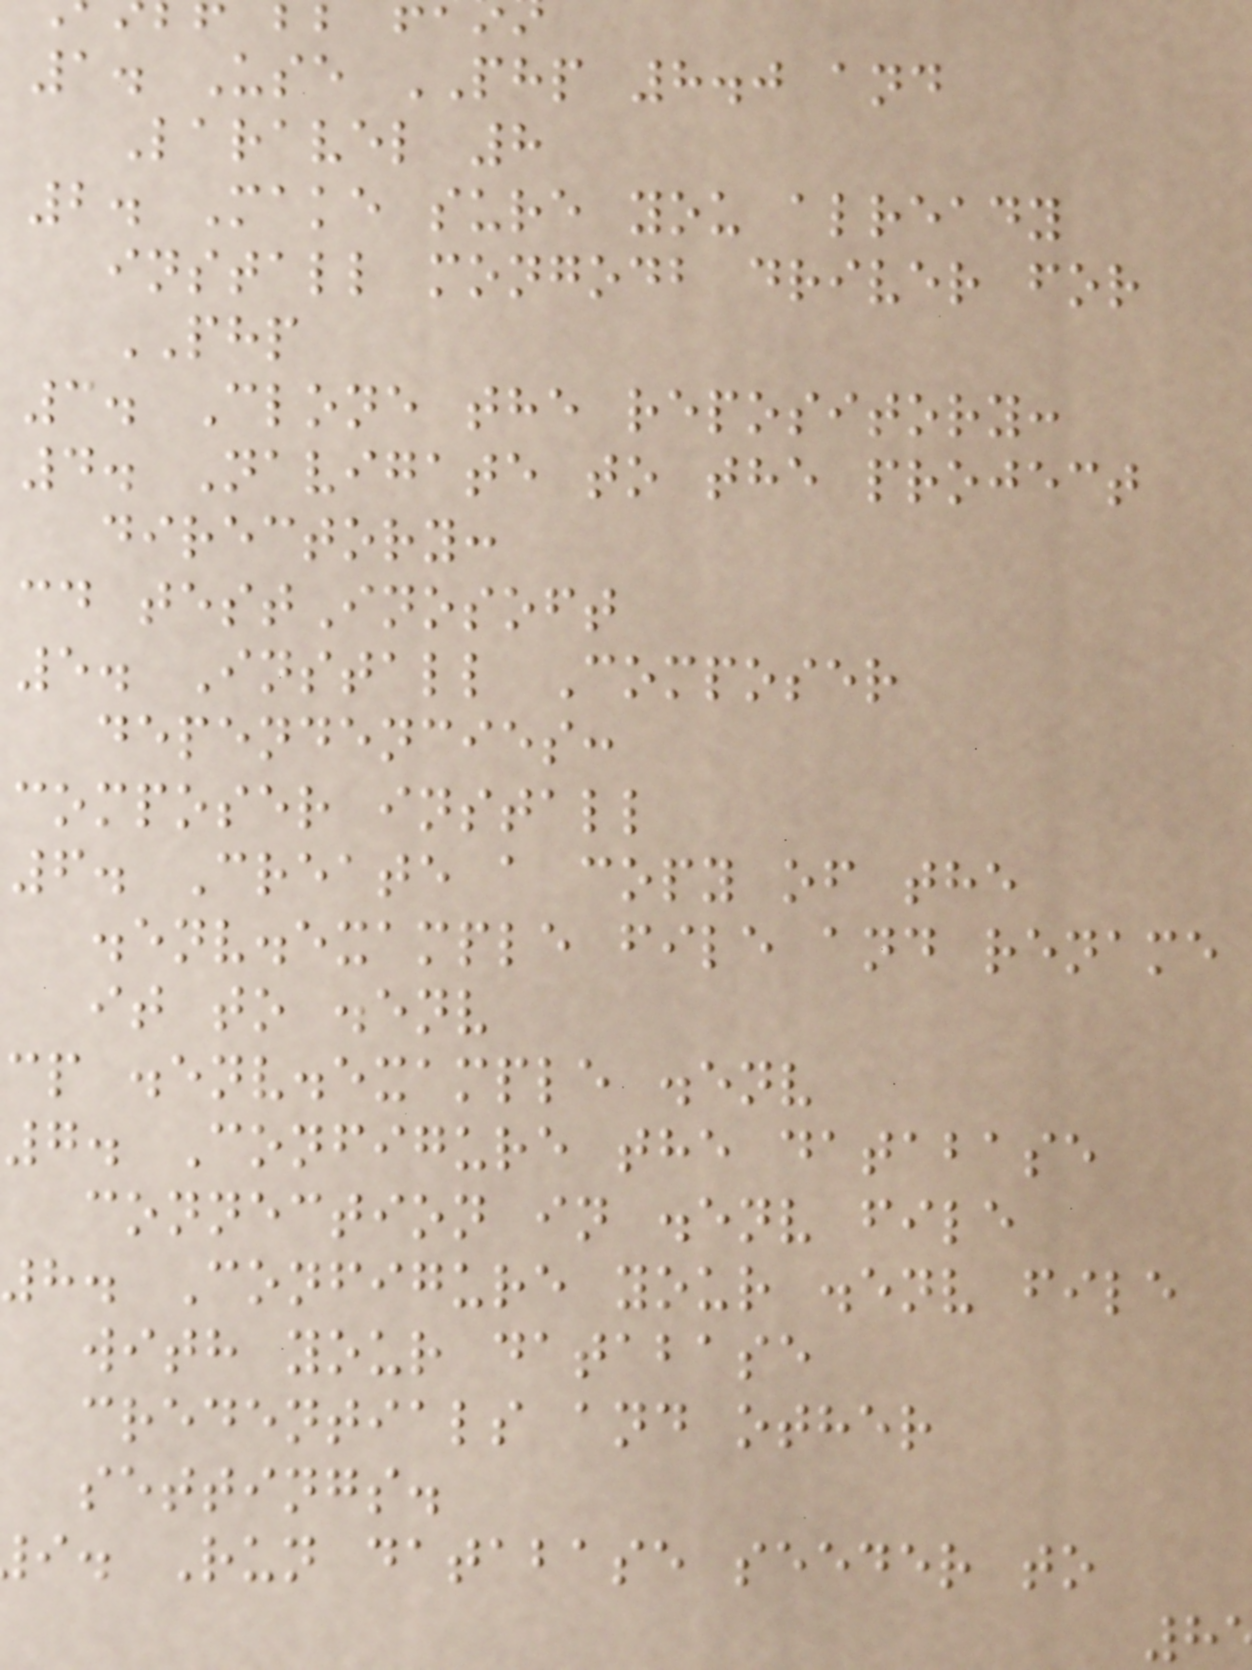1. Use PHP 8.0 and
Laravel 8
2. Make sure you already
install mongodb driver for
PHP
3. Clone the repository:
4. Navigate to the project
directory:
cd testInosoft
5. Install Composer
dependencies:
composer install
6. Create a copy of the
.env.example file and rename
it to .env
cp .env.example .env
7. Configure the database
connection in .env file
8. Configure your .env file
with your database
credentials and other
settings.
i. Run database seeder to
